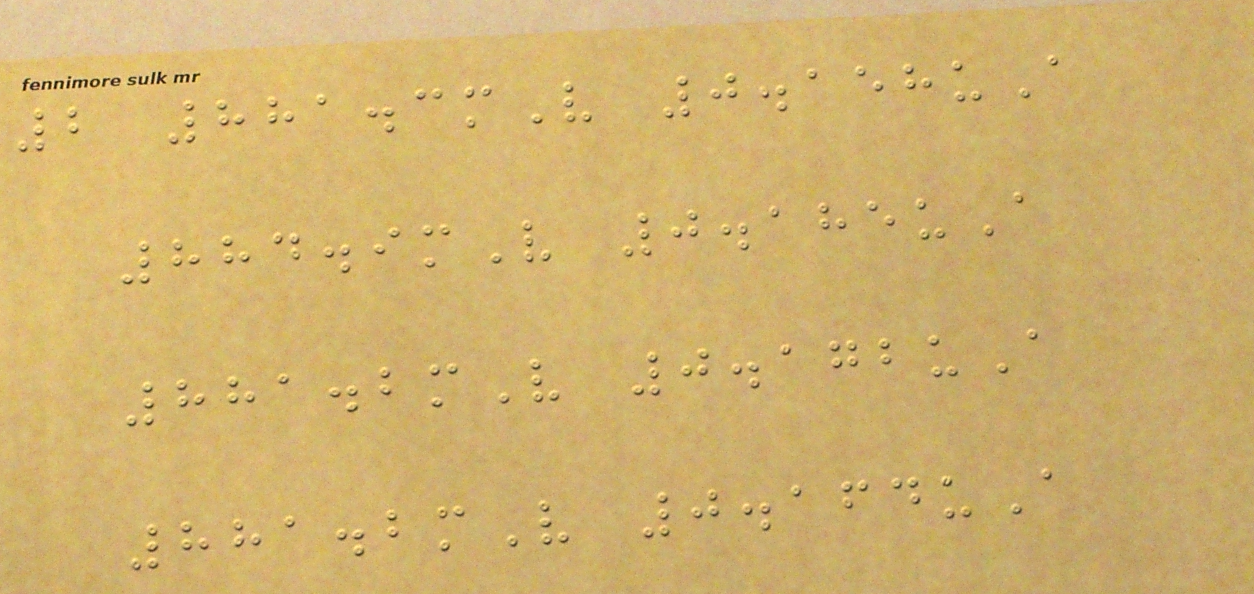2 881.3mV 0.158uA
884.9mV 0.185uA
881.2mV 0.172uA
881.2mV 0.164uA
